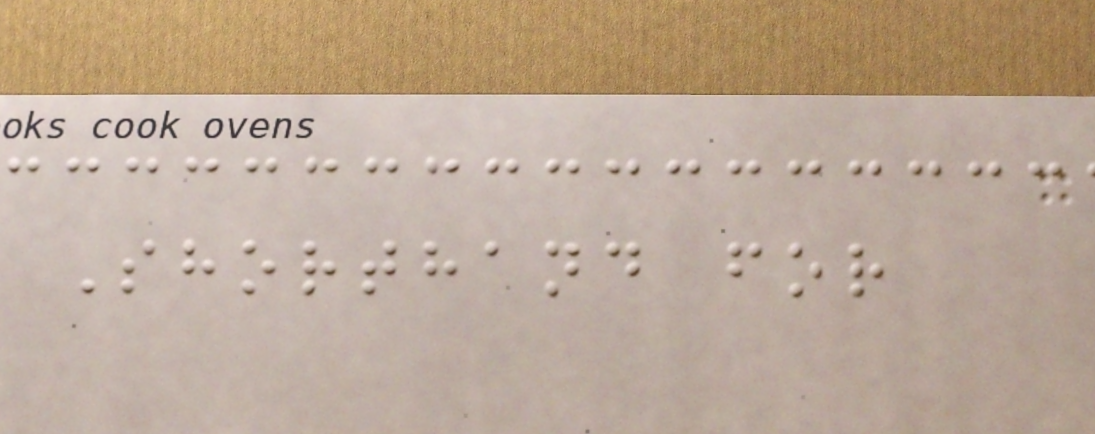Shorthand for
